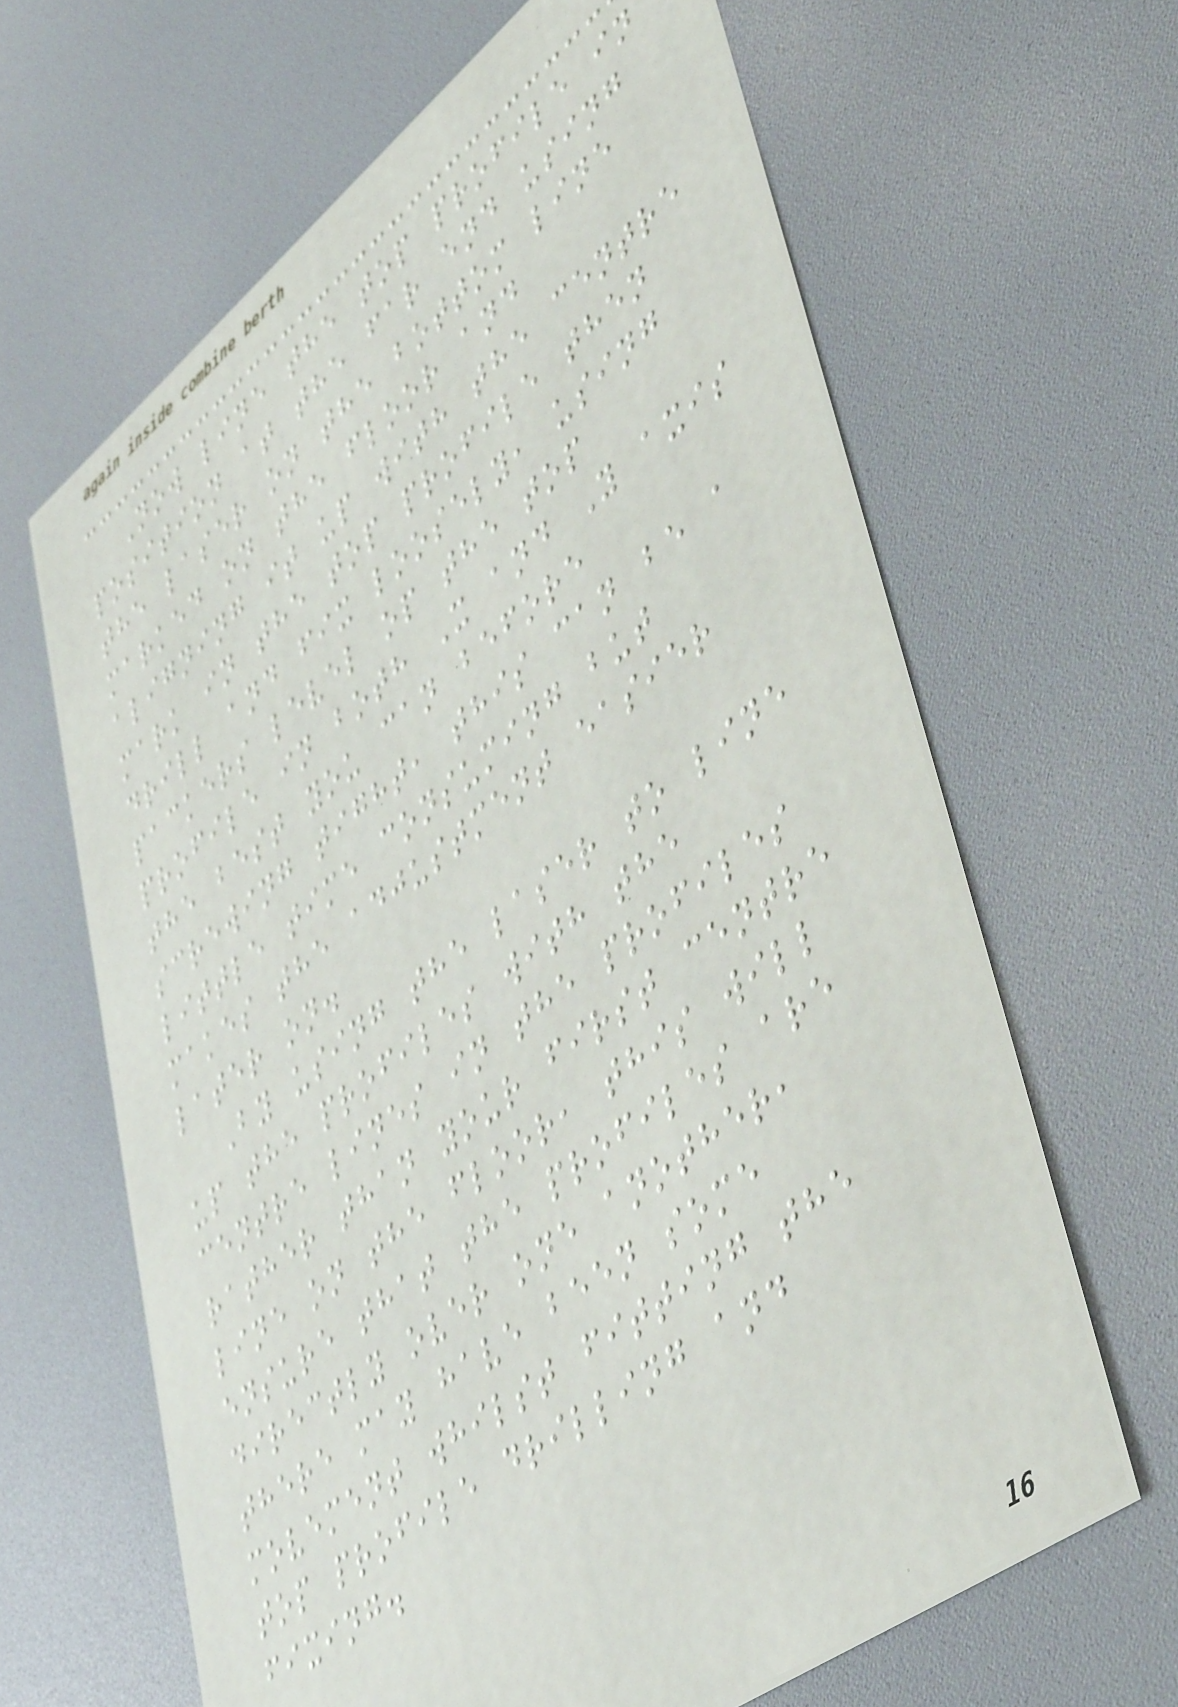Now line the top profile in
position at the far end using
the laser on the bottom line
marked on the floor and
aligning it up with the centre
mark in the top profile then
drill and fix loosely, using
packers level op the top
profile in both X and Y axis
the best you can before
screwing tight, this can be a
little time consuming but
makes the adjustment easier
later on.
By using the laser to line
up the profiles with the
centre lines in the profiles
rather than your first centre
line on the floor, this will
ensure that the profiles are
directly over one another,
there may have been some
movement whilst fitting the
top profile drilling and
fixing.
